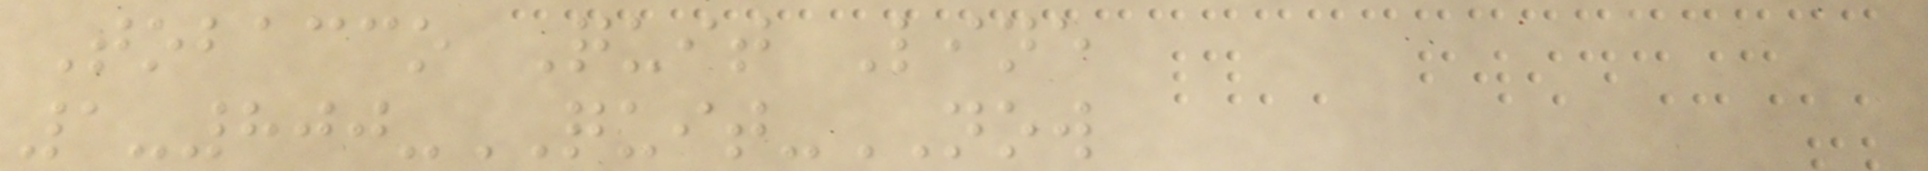Tobacco Quit Line
1-800-QUIT-NOW
